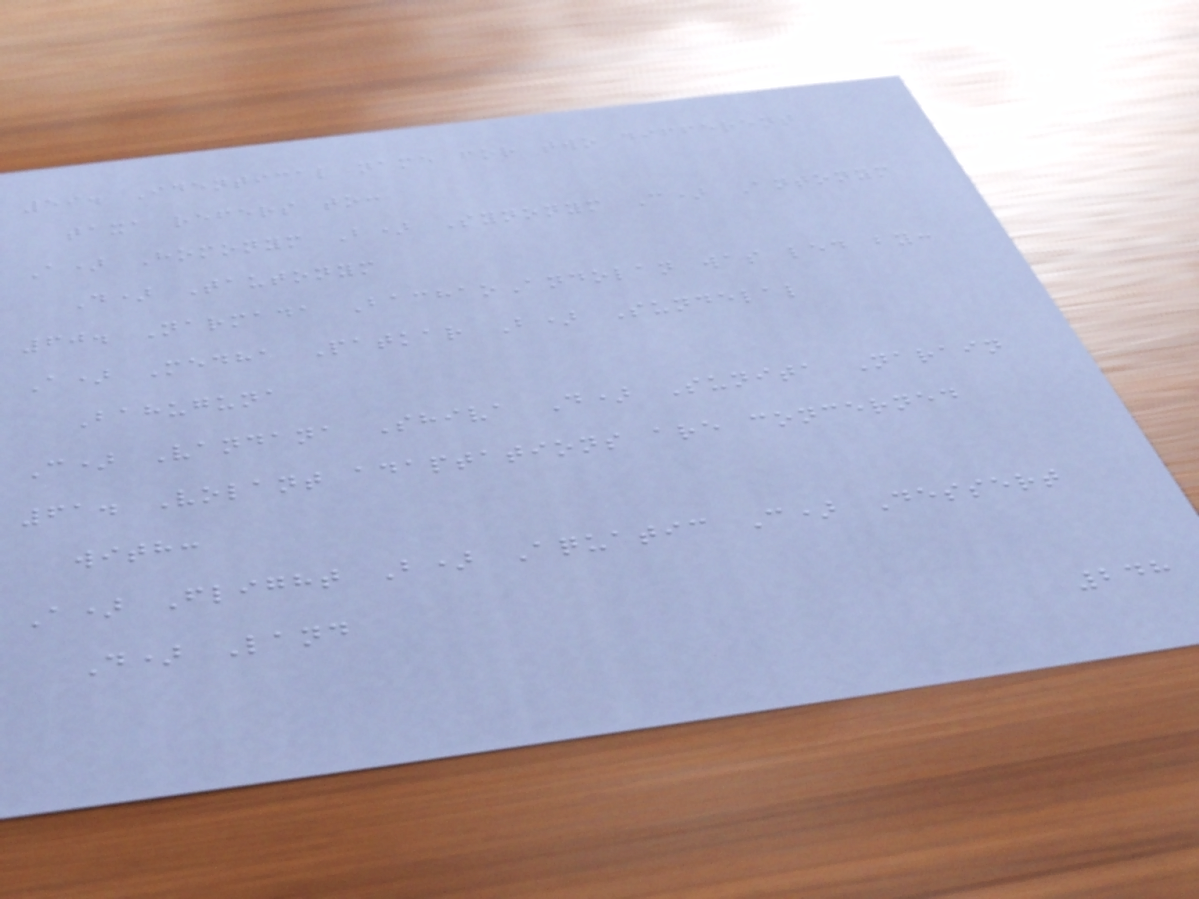59. Identical name for two different
taxa refers to:
A) Homonym B) Synonym C) Antonym
D) Tautonym
60. Narmada BachaoAndolan was led by:
A) Medha Patkar B) Sundelal
Bahuguna
C) Vandana Shiva D) Sunita Narain
61. Volant adaptations are concerned
with:
A) Flight B) Aquatic C) Dessert
D) Land
248
